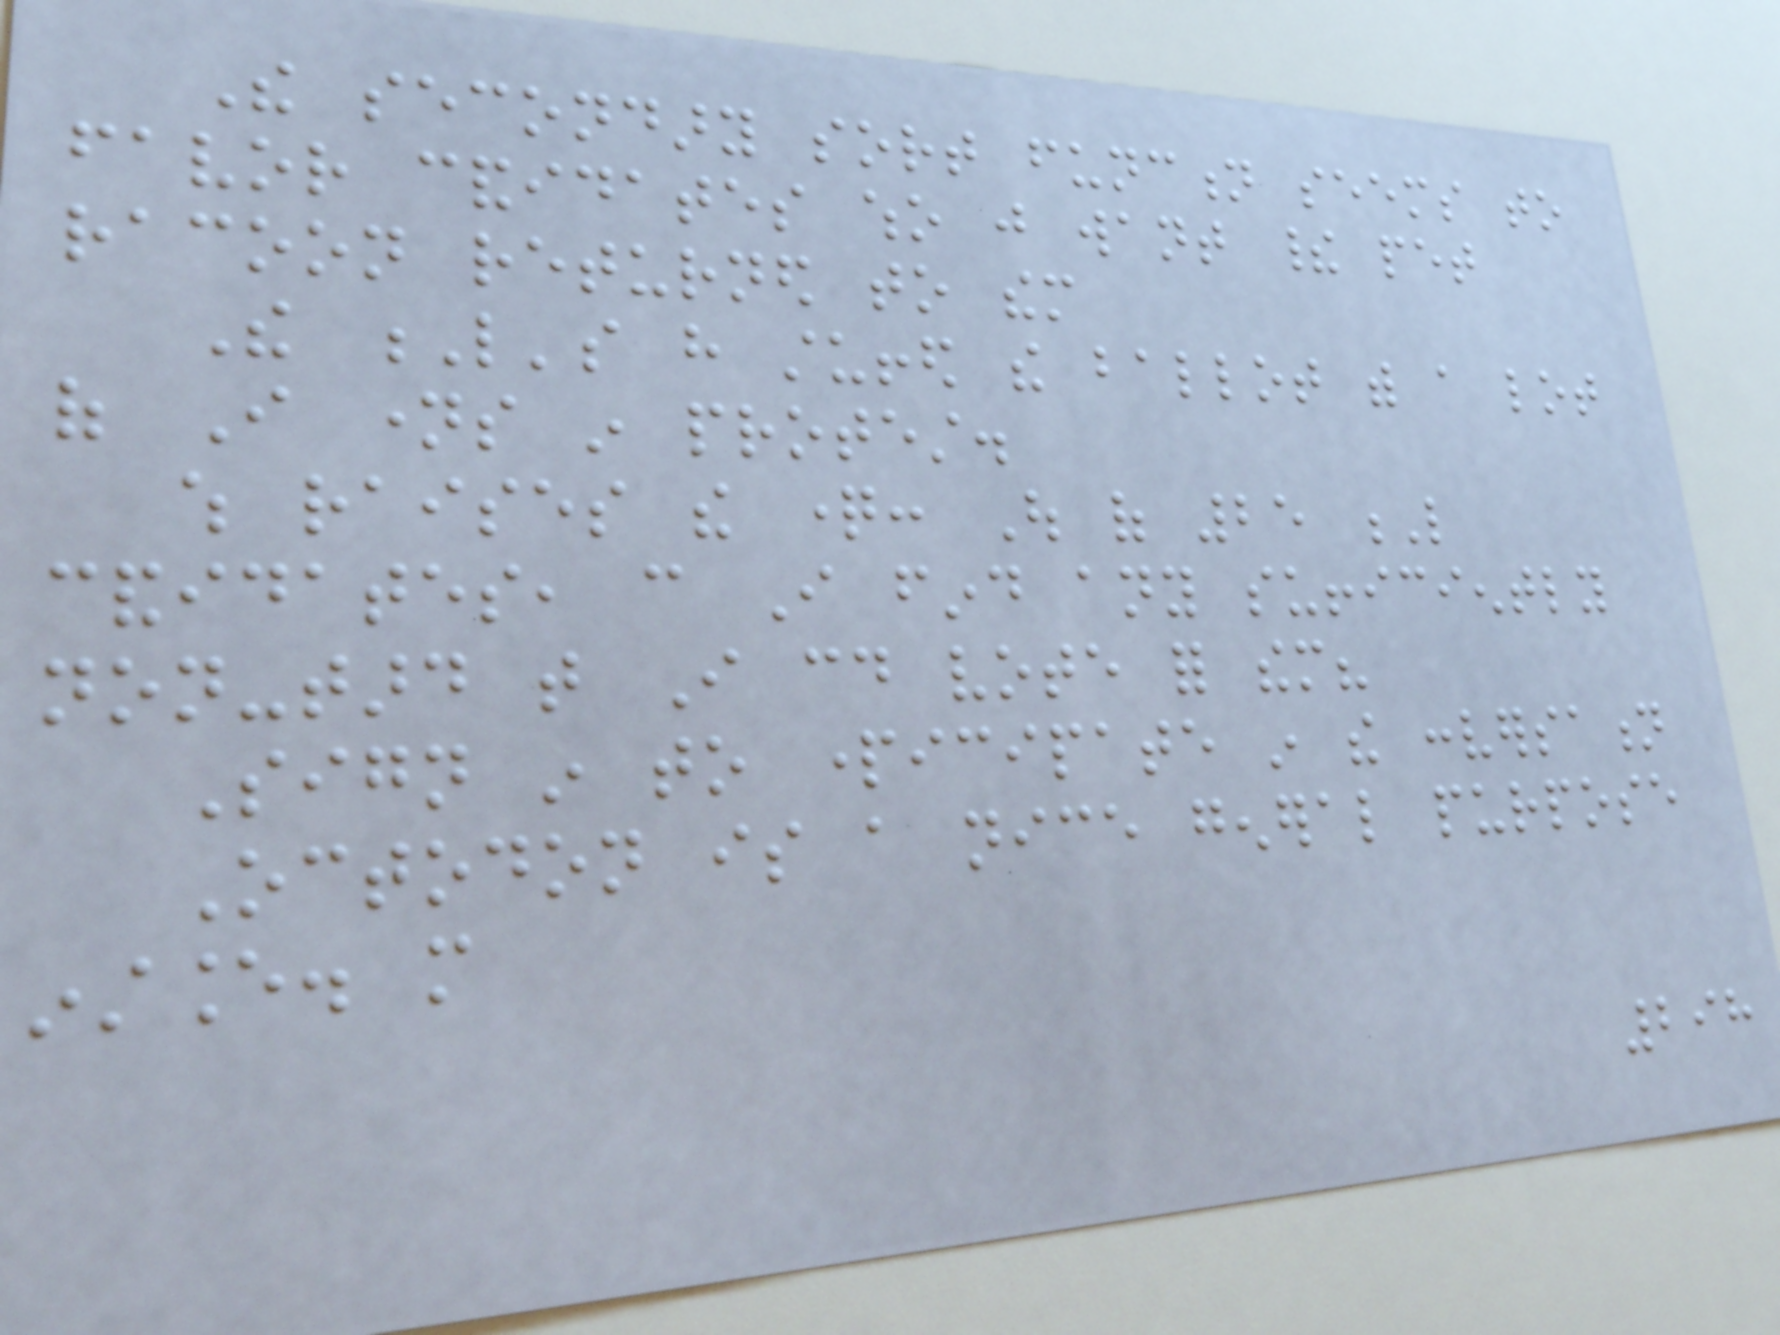The secondary sort function seems to
favor candidates who just want their pet
racoon returned to them
The L's have stuffed the ballot with a lot
of I names in protest.
which raises the question: Out of 25 L
candidates, can I find any sufficiently
non-tard that I could vote for them?
Sign in to participate in the conversation
Octodon is a nice general purpose
instance. more
298
